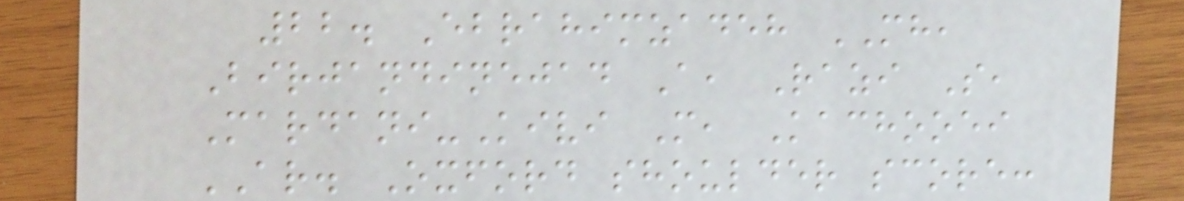22. Ebrahimzadeh MH,
Birjandinejad A, Razi S,
Mardani-Kivi M, Kachooei
AR. Oxford shoulder score:
